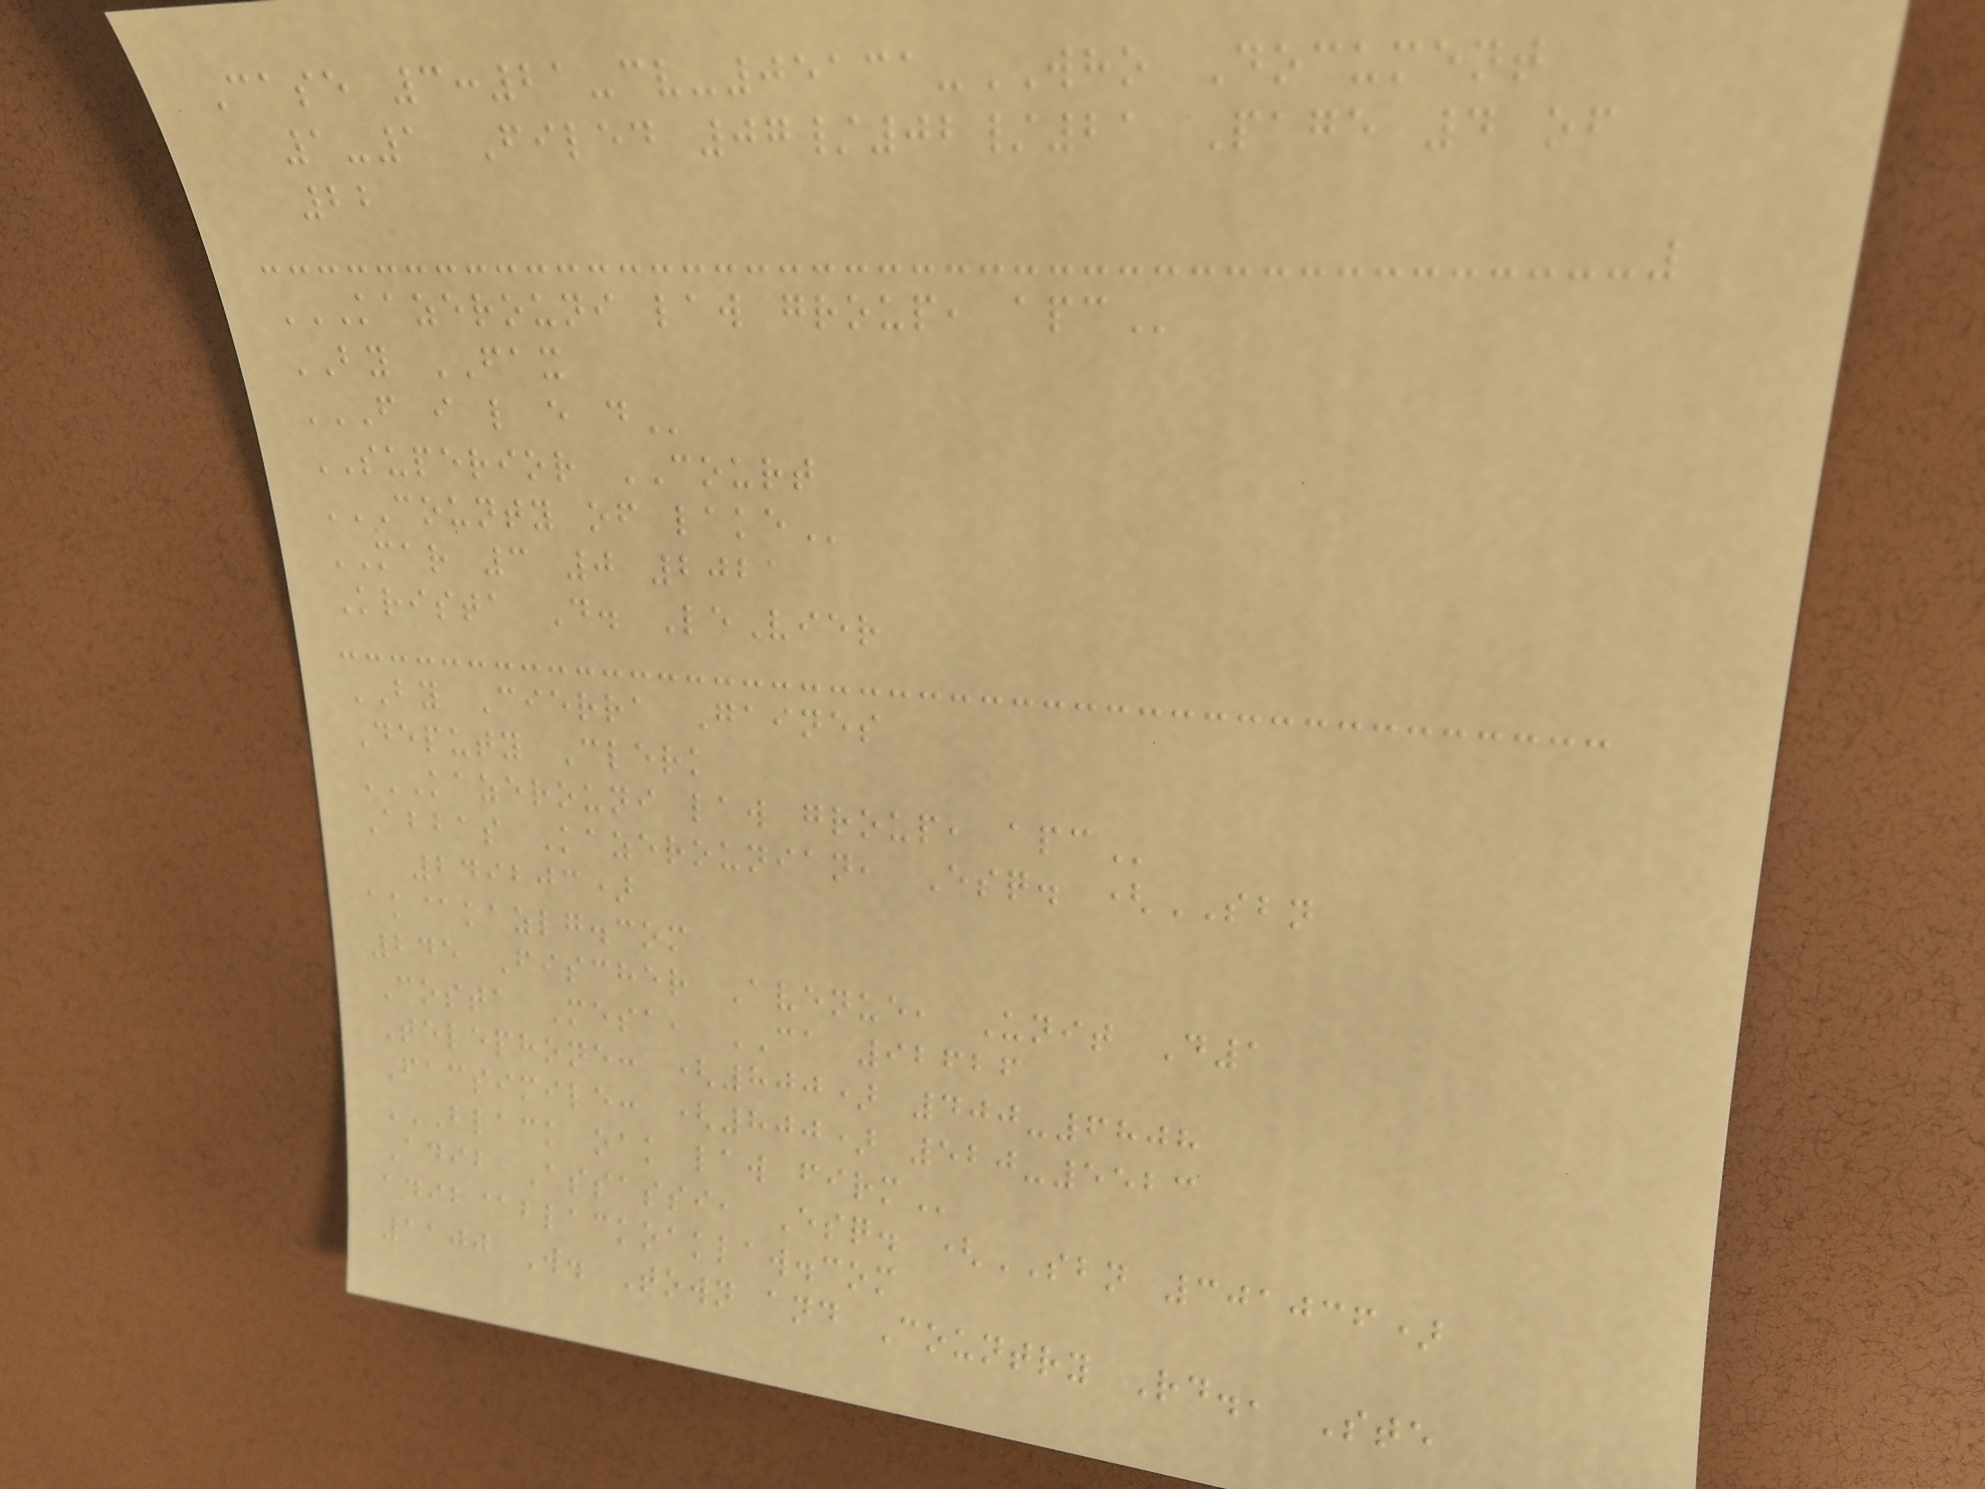Case 3:21-cv-05131-WHO Document
1-1 Filed 07/02/21 Page 4 of
22
KAZEROUNI LAW GROUP, APC
BY FAX
F I L E D
SUPERIOR COURT
COUNTY OF LAKE
MAR 3 0 2021
Krista D. LeVier
BY Cierra Gaines
Deputy Clerk
KAZEROUNI LAW GROUP, APC
Abbas Kazerounian, Esq. (SBN
249203)
ak@kazlg.com
245 Fischer Avenue, Unit D1
Costa Mesa, CA 92626
Telephone: (800) 400-6808
Facsimile: (800) 520-5523
BLACK OAK LAW FIRM
Adib Assassi, Esq. (SBN 301036)
adib@blackoaklaw.com
1100 W. Town and Country Rd., Ste
